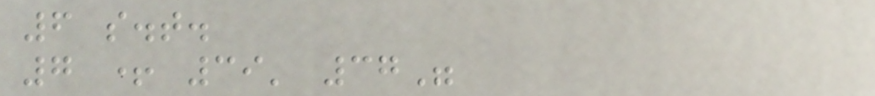6 s.t.
7 + 39' 37"
